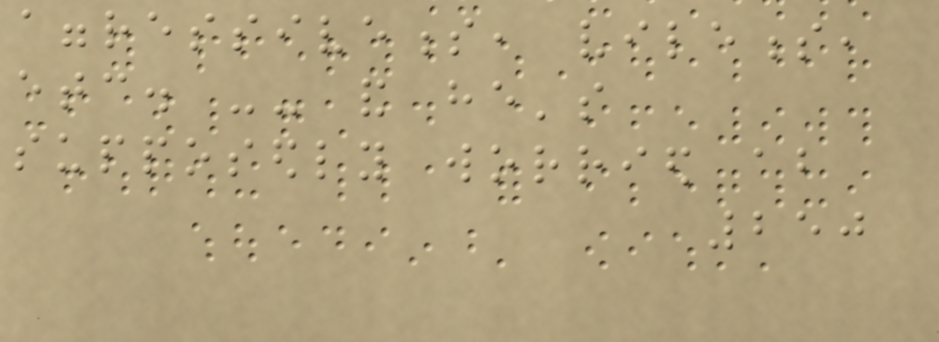aggressiveness, vileness,
etc. -- and he's
supposedly worried about
250
